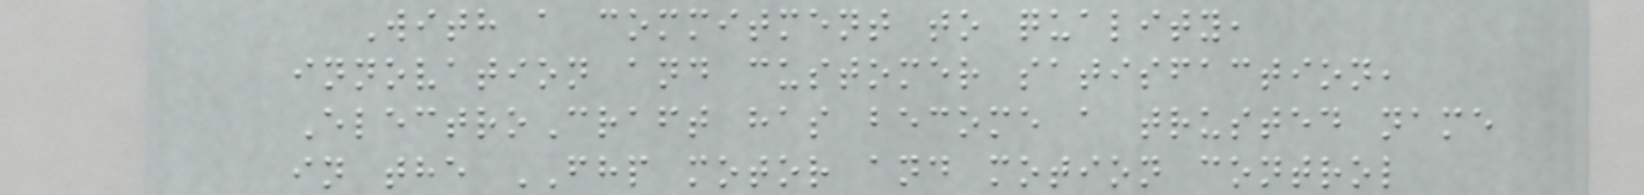With a commitment to quality,
innovation and customer satisfaction,
ElectroCraft has become a trusted name
in the FHP motor and motion control
